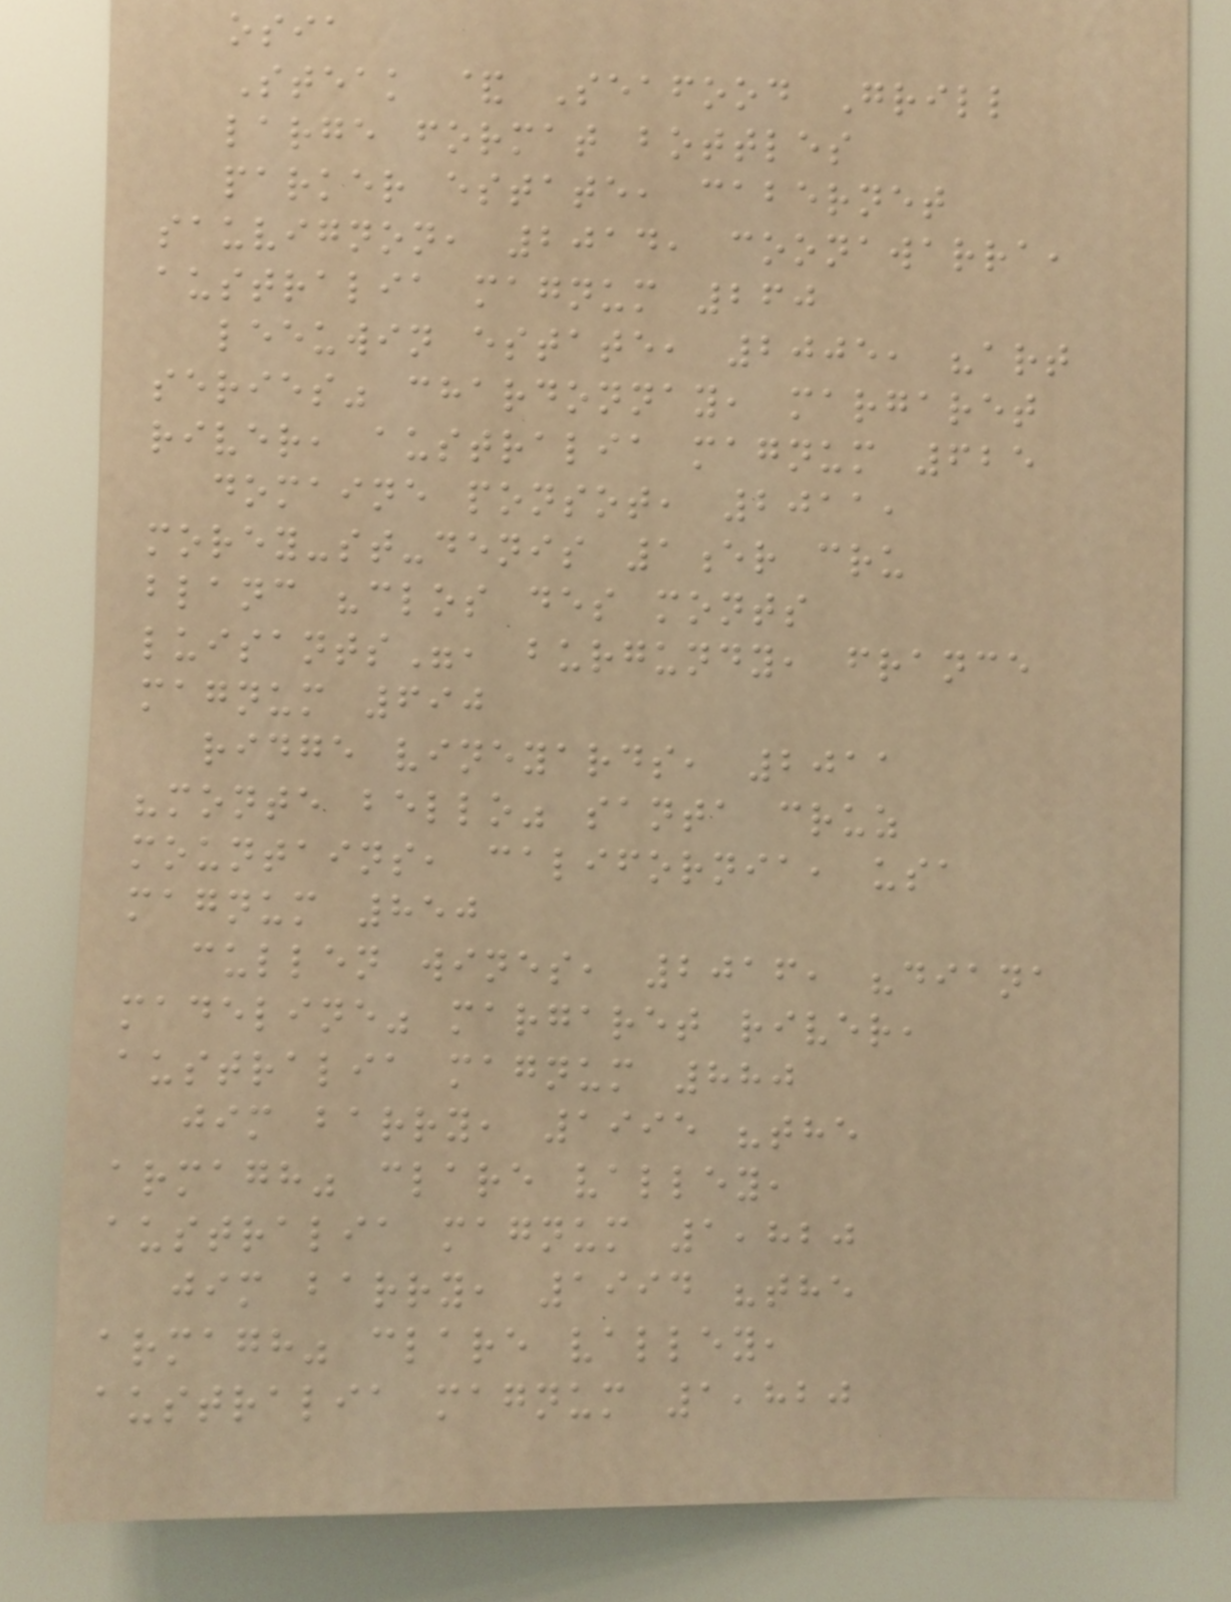osia
Steak & Seafood Grill
large format bottles
parker estate, cabernet
sauvignon, 2014, coonawarra,
australia magnum 260
leeuwin estate, 2005, "art
series" chardonnay, margaret
river, australia magnum 625
domaine ponsot, 2011,
morey-st-denis 1er cru
blanc "clos des monts
luisants", burgundy, france
magnum 690
ridge vineyards, 2011
"monte bello" santa cruz
mountains, california, usa
magnum 850
cullen wines, 2016, "diana
madeline" margaret river,
australia magnum 880
jim barry, 1995 "the
armagh" clare valley,
australia magnum 1,820
jim barry, 1994 "the
armagh" clare valley,
australia magnum 1,820
